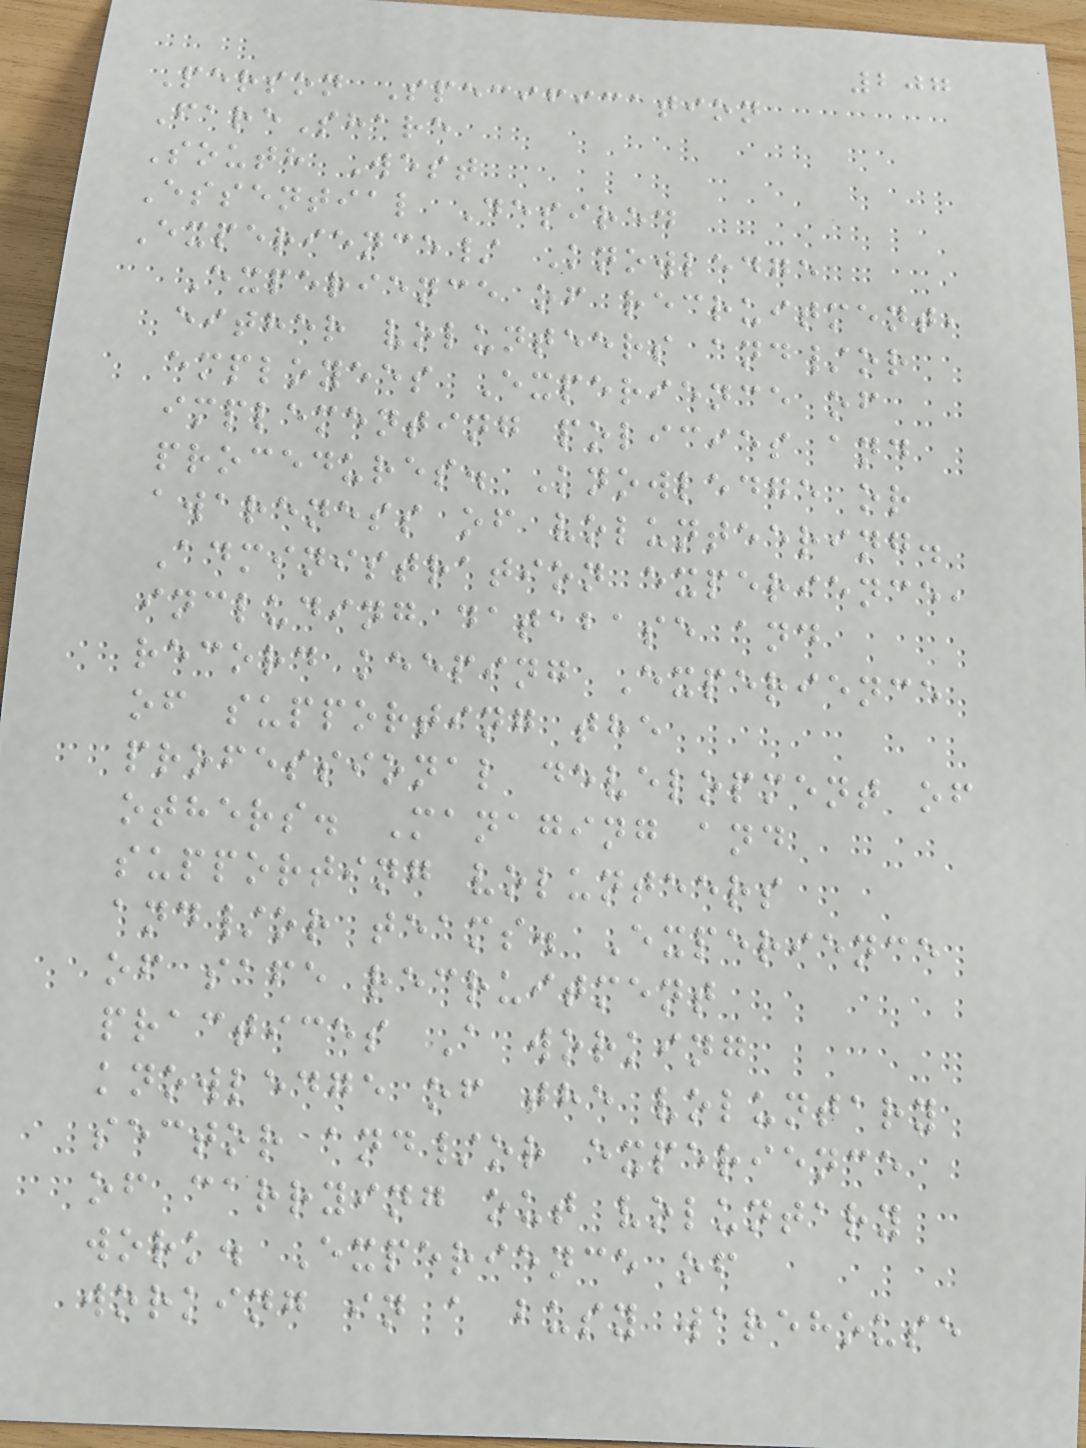207
Person Specification
FareShare
South West
Essential Desired
Experience/ Knowledge
Experience of recruitment,
either volunteers and/or
employees Experience of
implementing policies and
procedures. Knowledge or
awareness of volunteering.
Administration experience,
including database and
record keeping Experience
of supporting the
professional development of
others. Managing and
supporting volunteers
and/or teams. Experience
of safe recruitment
practices A working
knowledge of the voluntary
sector and/or experience
of carrying out voluntary
work. Experience of
working in a busy warehouse
